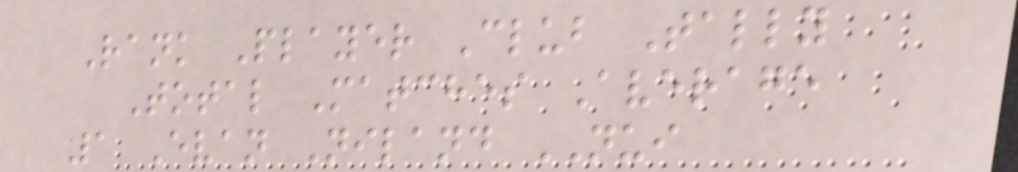Rank Player Club Tally
Total Matches Average
1 Evan Niland NUI
